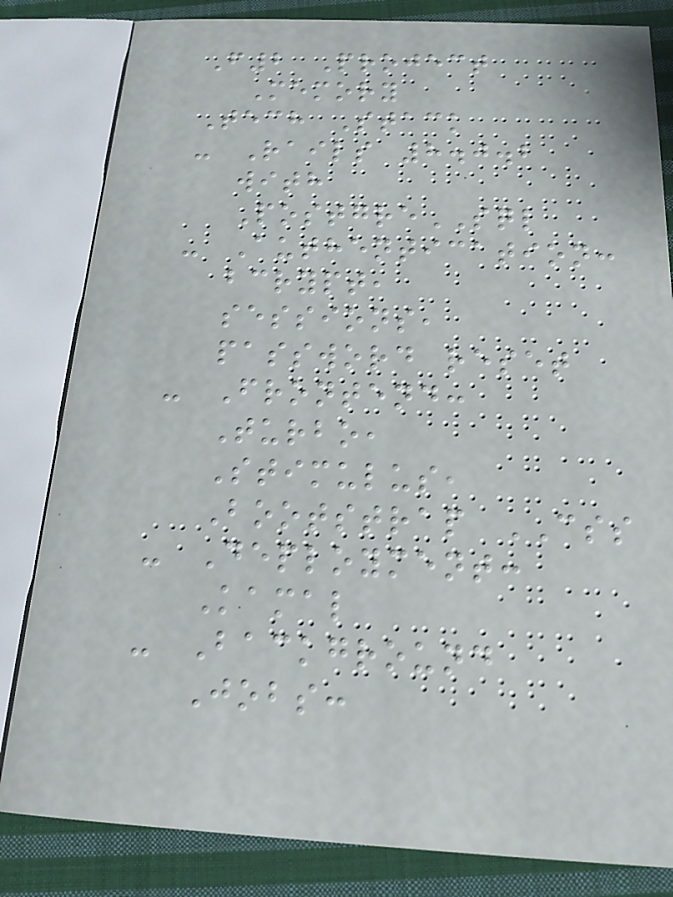F2 Project
Memory
Tech Stack
- Rails 8.0.2
with
PostgreSQL
- Authentication:
bcrypt,
sessions,
password reset
- Frontend:
Turbo,
Stimulus,
Bootstrap CSS
- Deployment:
Kamal
- Background
Jobs:
